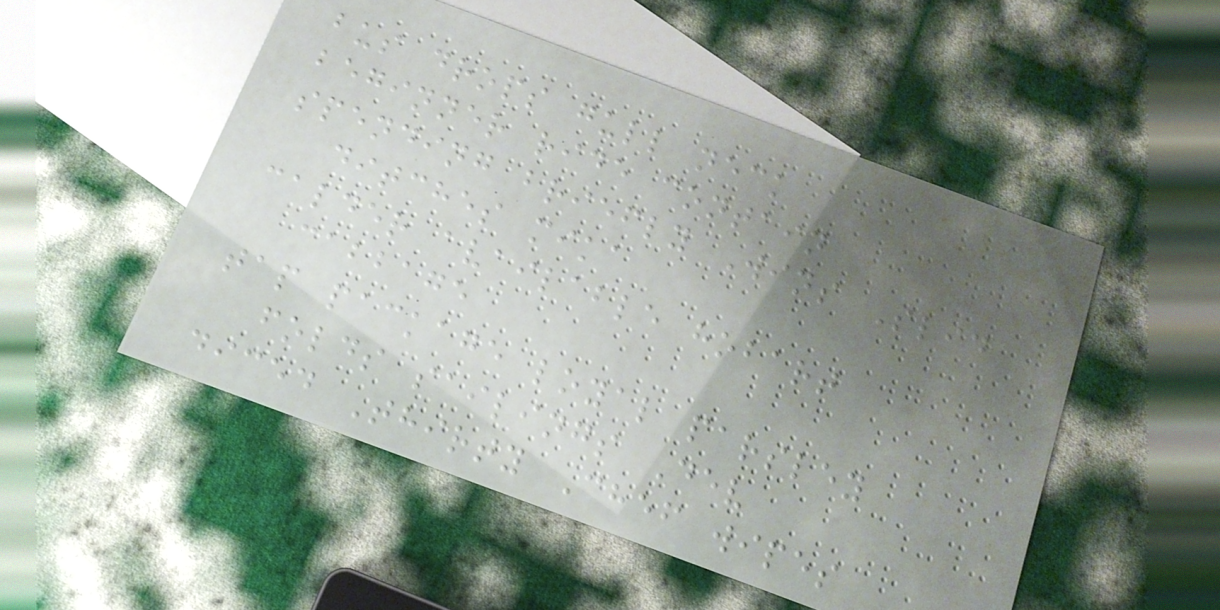bus drops gull neck
beginner ride contain
spending briefly Wins Slid
ditches mika
calder available hobart
cabbage
tap package loyal parsley
folds sailings Dev
diced Thirty Chef wipes
